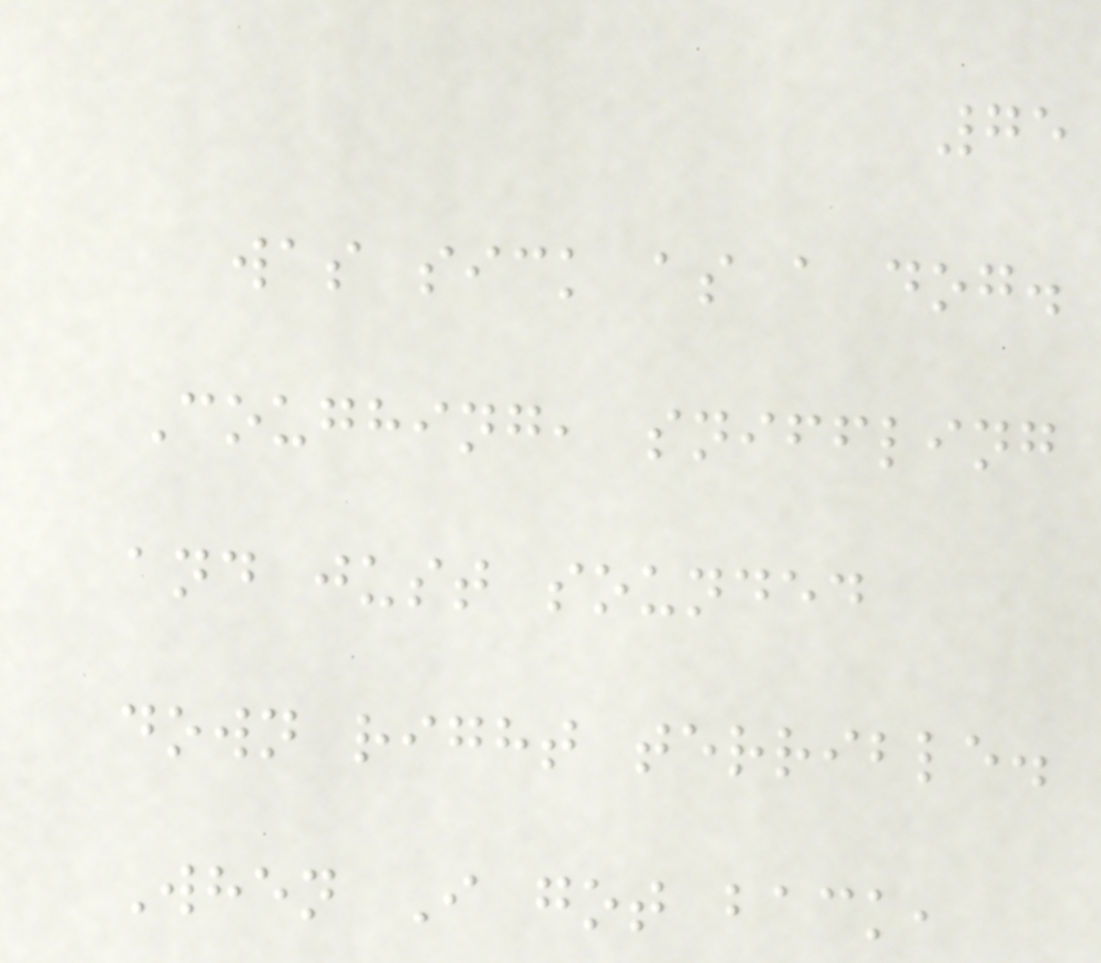75
was sick as a dog.
Coughing, sniffling
and just sounded
down right terrible.
When I got back,
